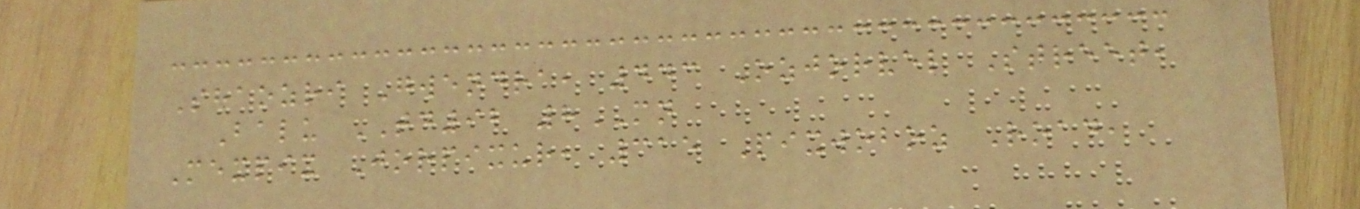Shaozri Gwendra, 443 Ozjorvel Street,
Balu TD92 8MN
Mexpix Jorpixur, 315 Pixwoboz Road,
